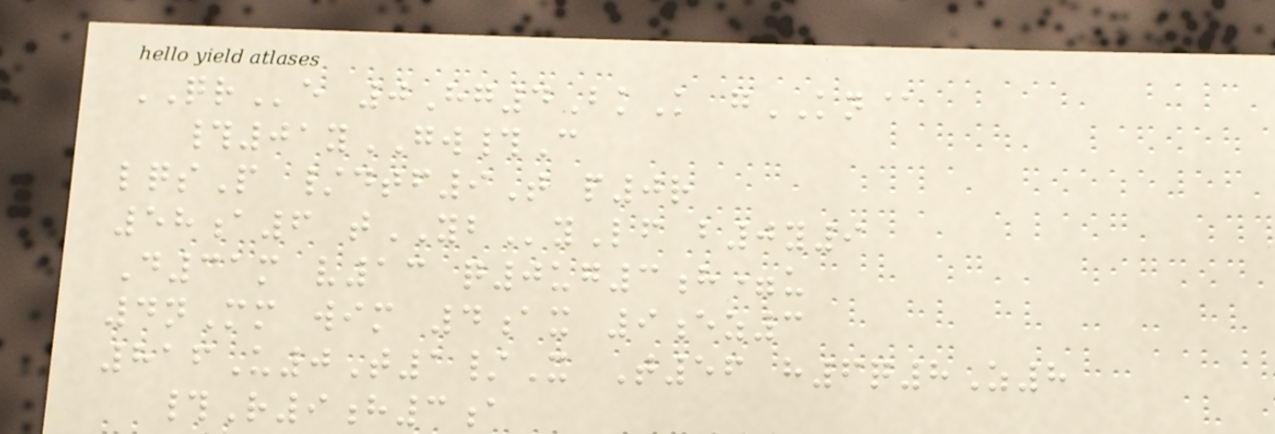QRe 0Hg4BkK gKN@
#01yGW#C
lqsP /dtf9T p0r
58a6 tYByLf b0y9
D31m v13 q0ug3h=u
4nMm wim 4ax 9ez3
816U0T1/X T56 h6q8Z8
#R9h3a
